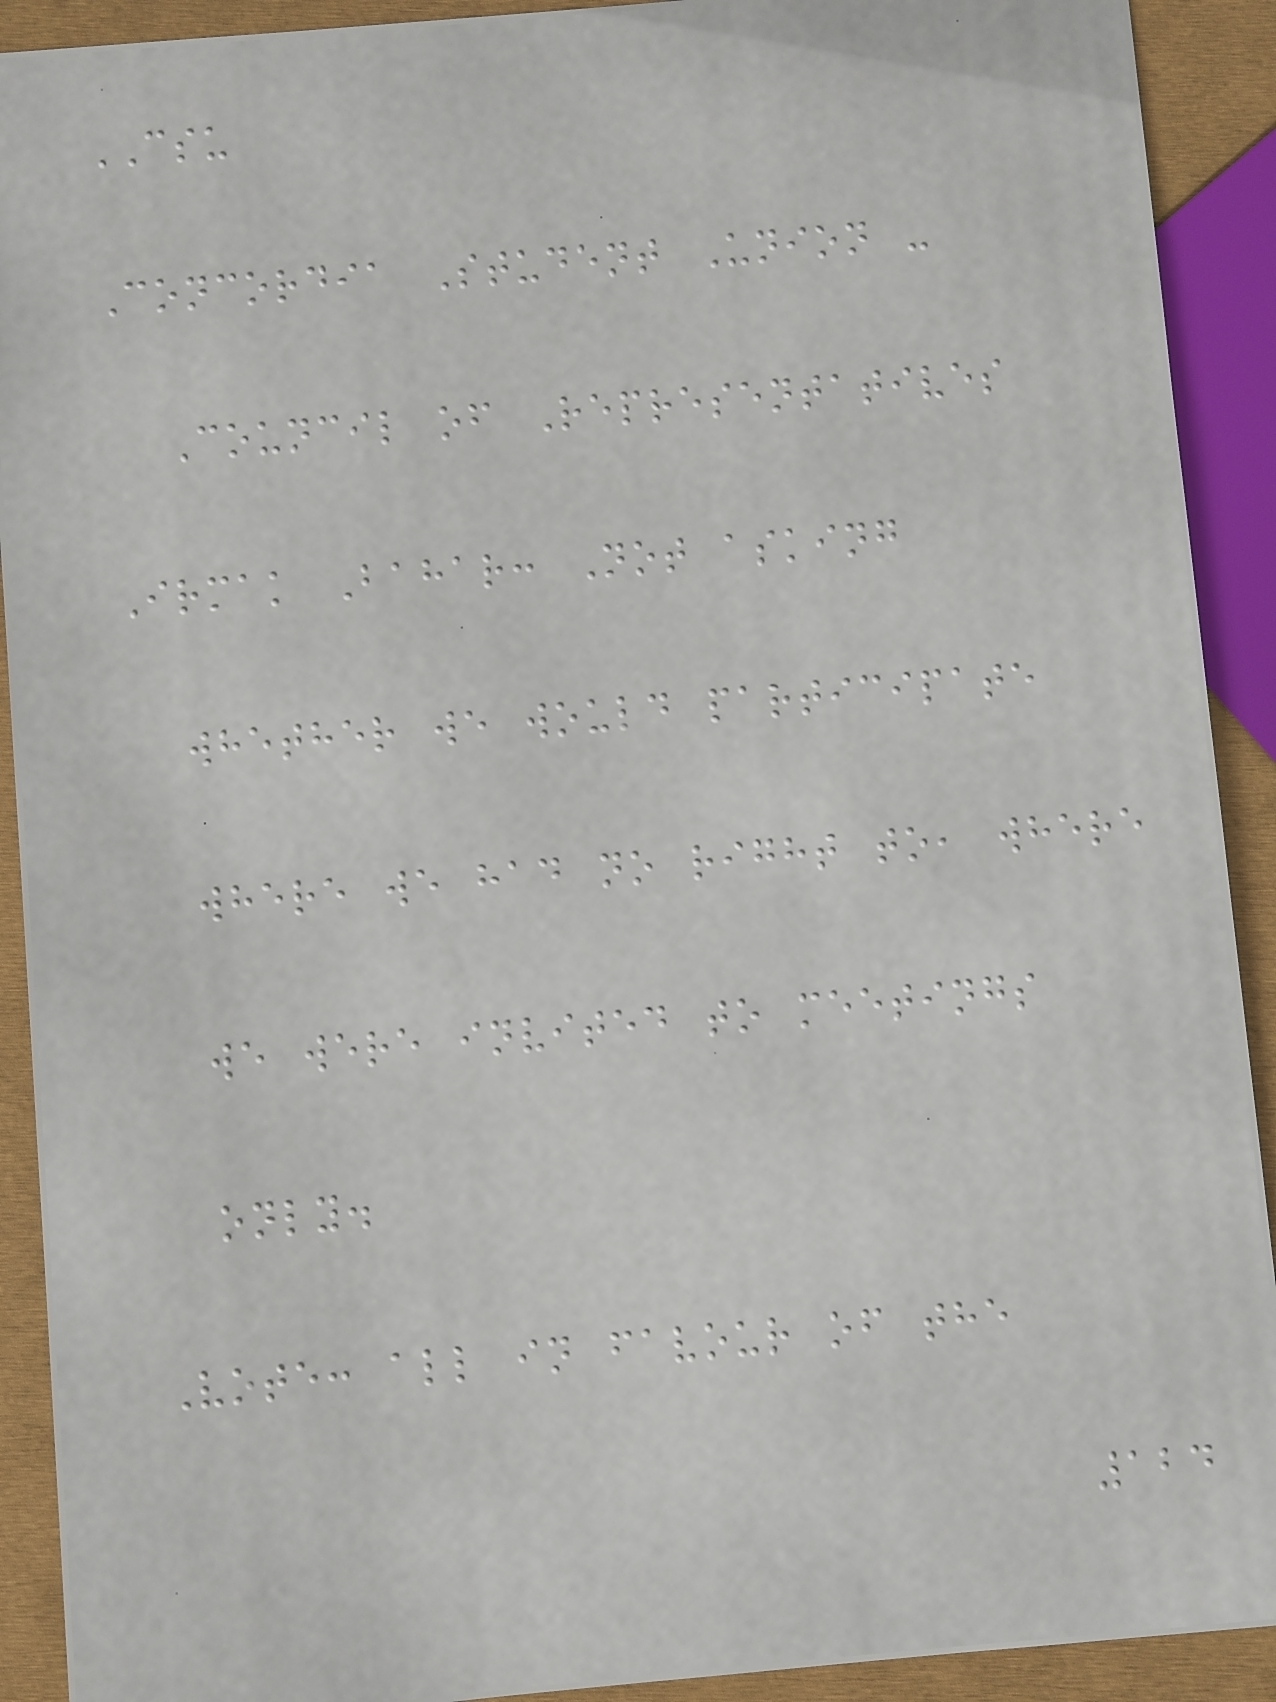CSU
Concordia Student Union -
Council of Representatives
Irmak Bahar: Not asking
whether we would participate
where we had no right to, where
we were invited to meetings
only.
Vote: all in favour of the
124
